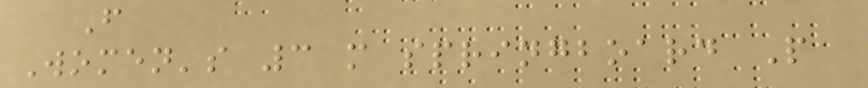F
Women's 3 m springboard P
